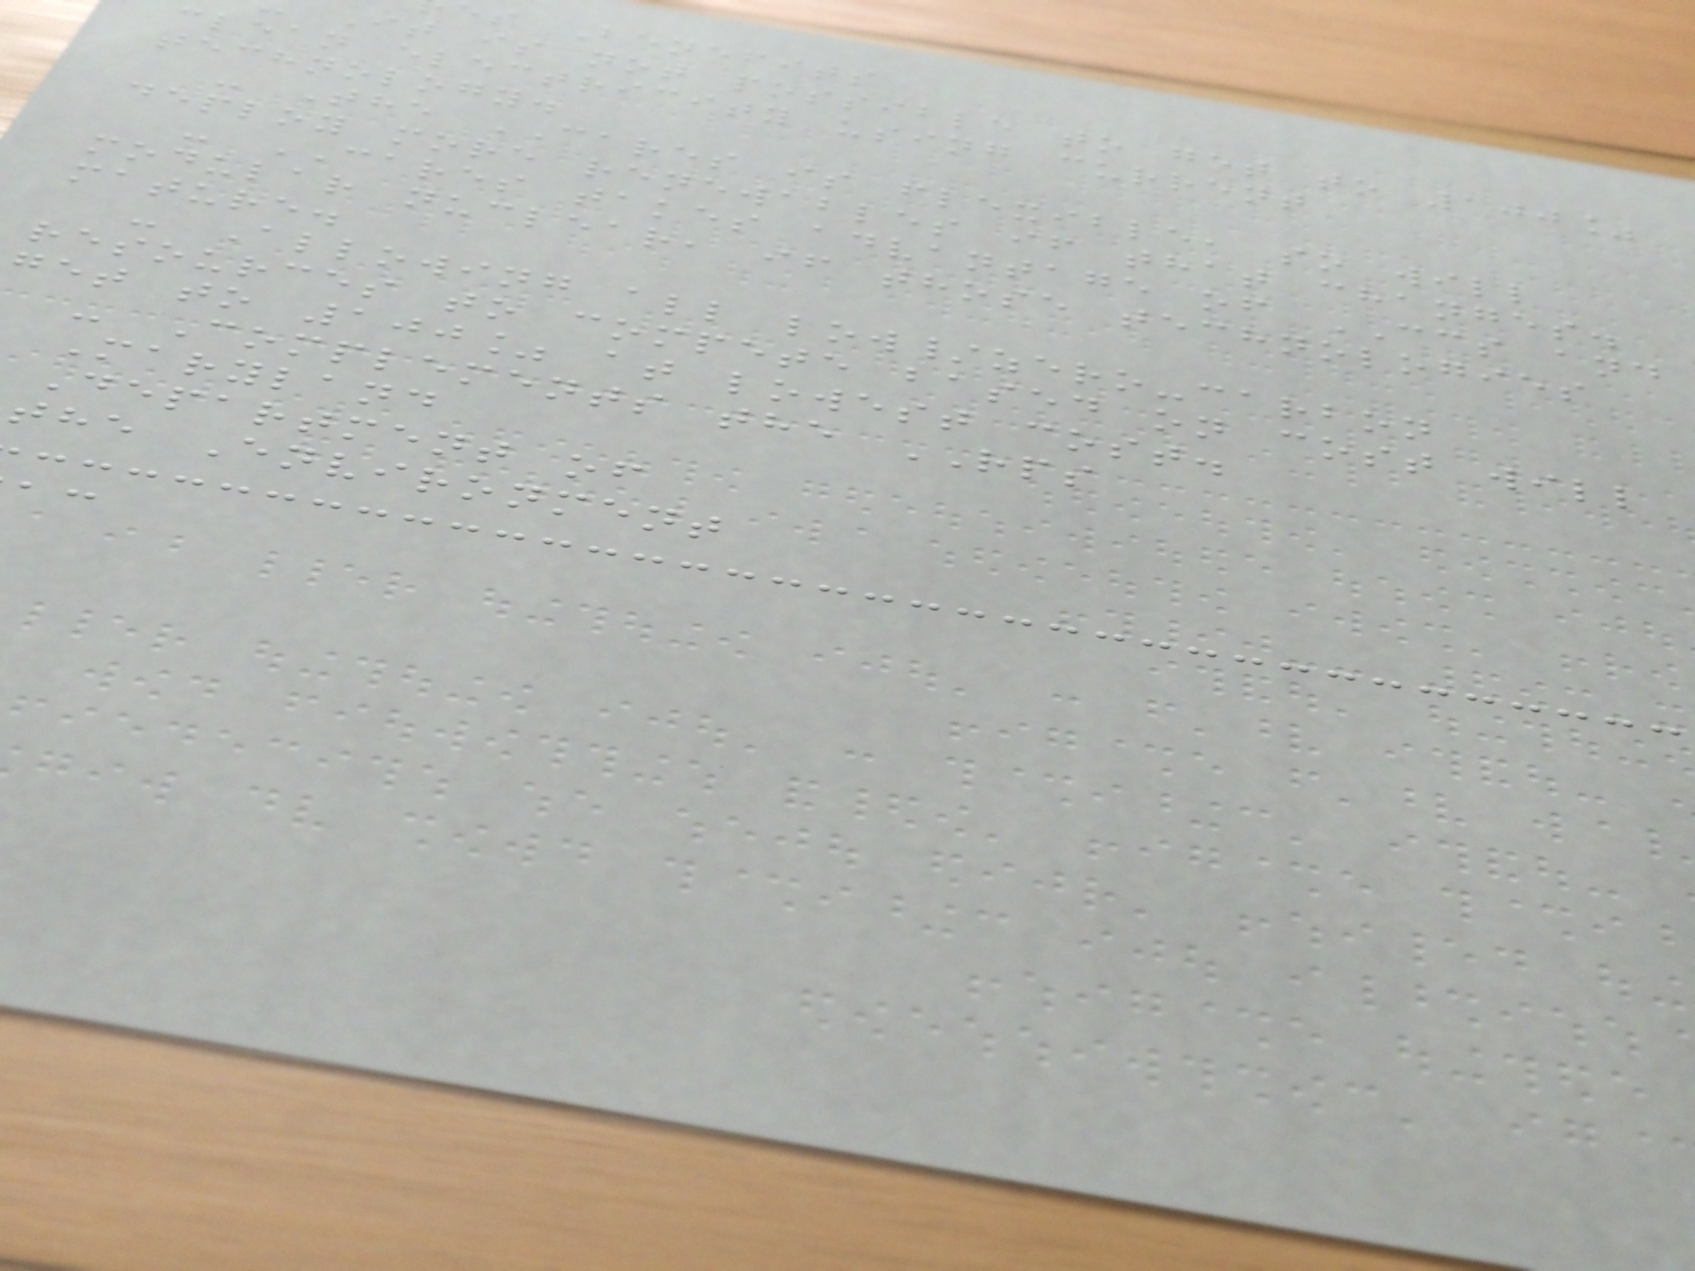s Benefits
It is not possible to get to 100%
clean electricity using current
technology.
- The CARES is flexible, so will
deploy more renewables if that changes.
- CARES takes advantage of CCS and
modular nuclear, if those technologies
mature.
- Allowing all low/zero-carbon
resources to compete based on cost will
get to 100% at lowest cost.
- Complements the RPS
Maryland
Department of
the Environment
